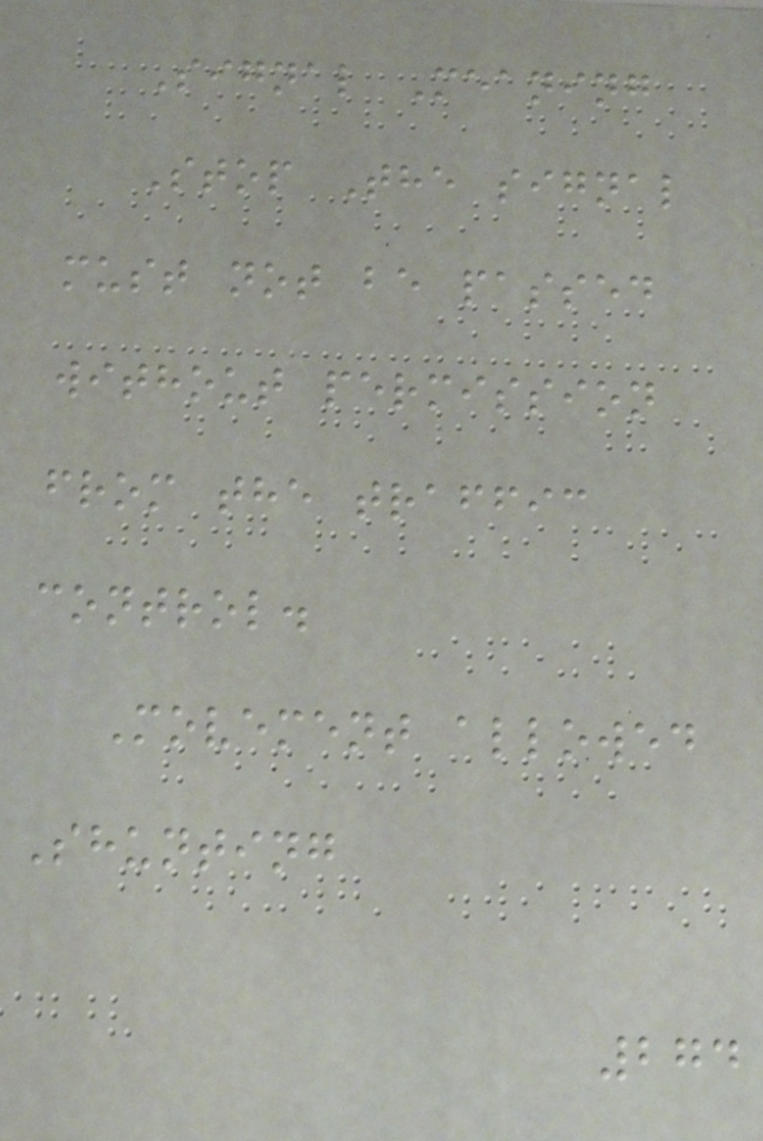Signal Meaning
Stop The signal
must not be passed
without permission
from the traffic
control.
Movement allowed
Shunting
274
